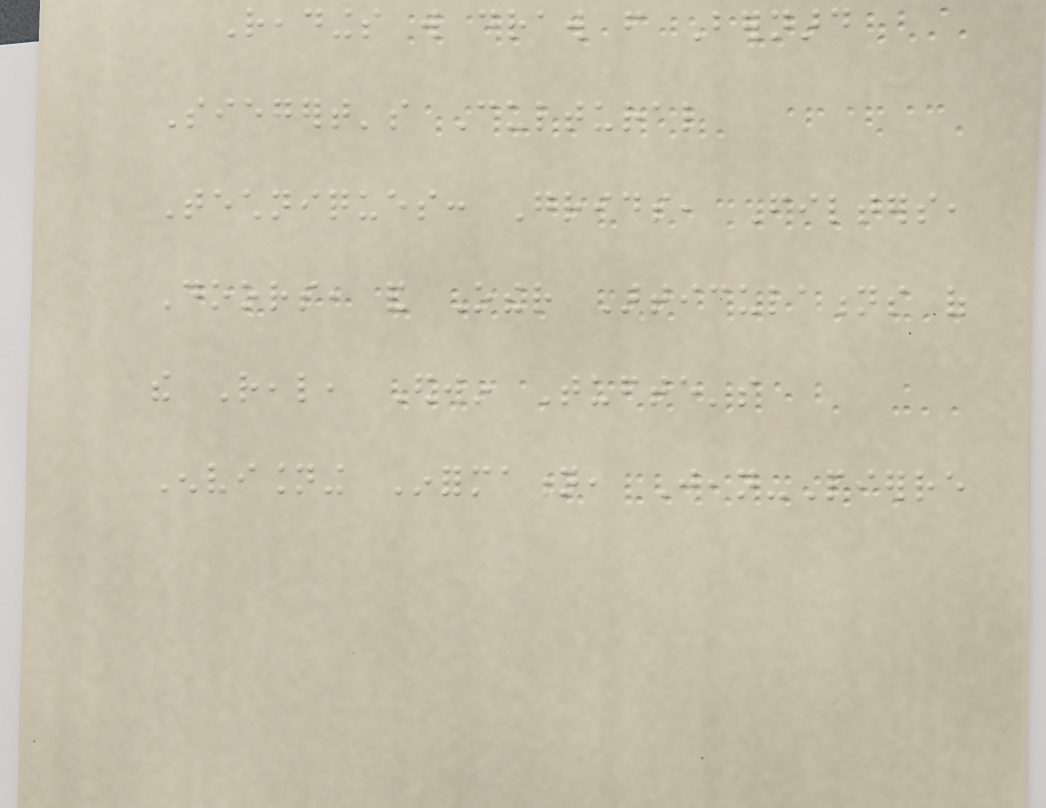Readings will draw from Bernard
Siegert's Cultural
Techniques: Grids, Filters,
Doors, and Other Articulations of
the Real, Edwin Tufte's
Envisioning Information, Jean-Pierre
